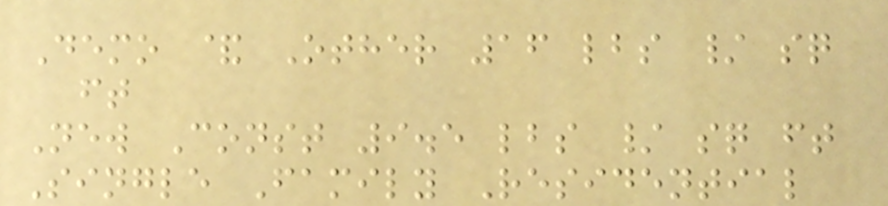Demo & Other 16 lbs / sq
ft
New Const 9.5 lbs / sq ft
Single Family Residential
